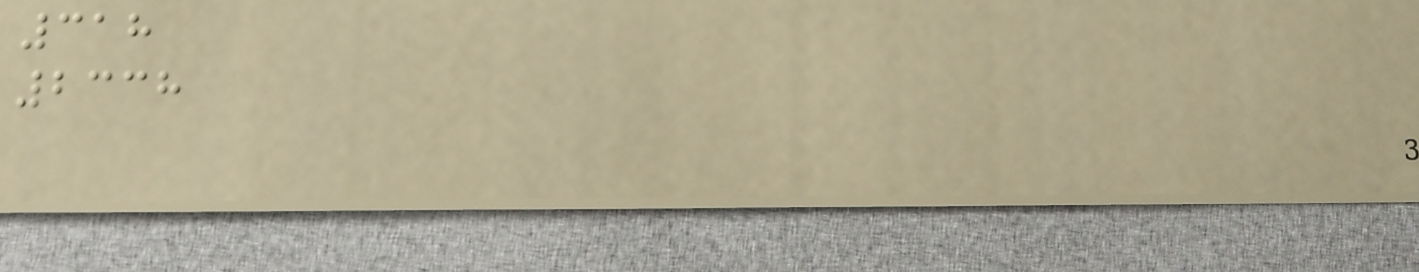318
2338
